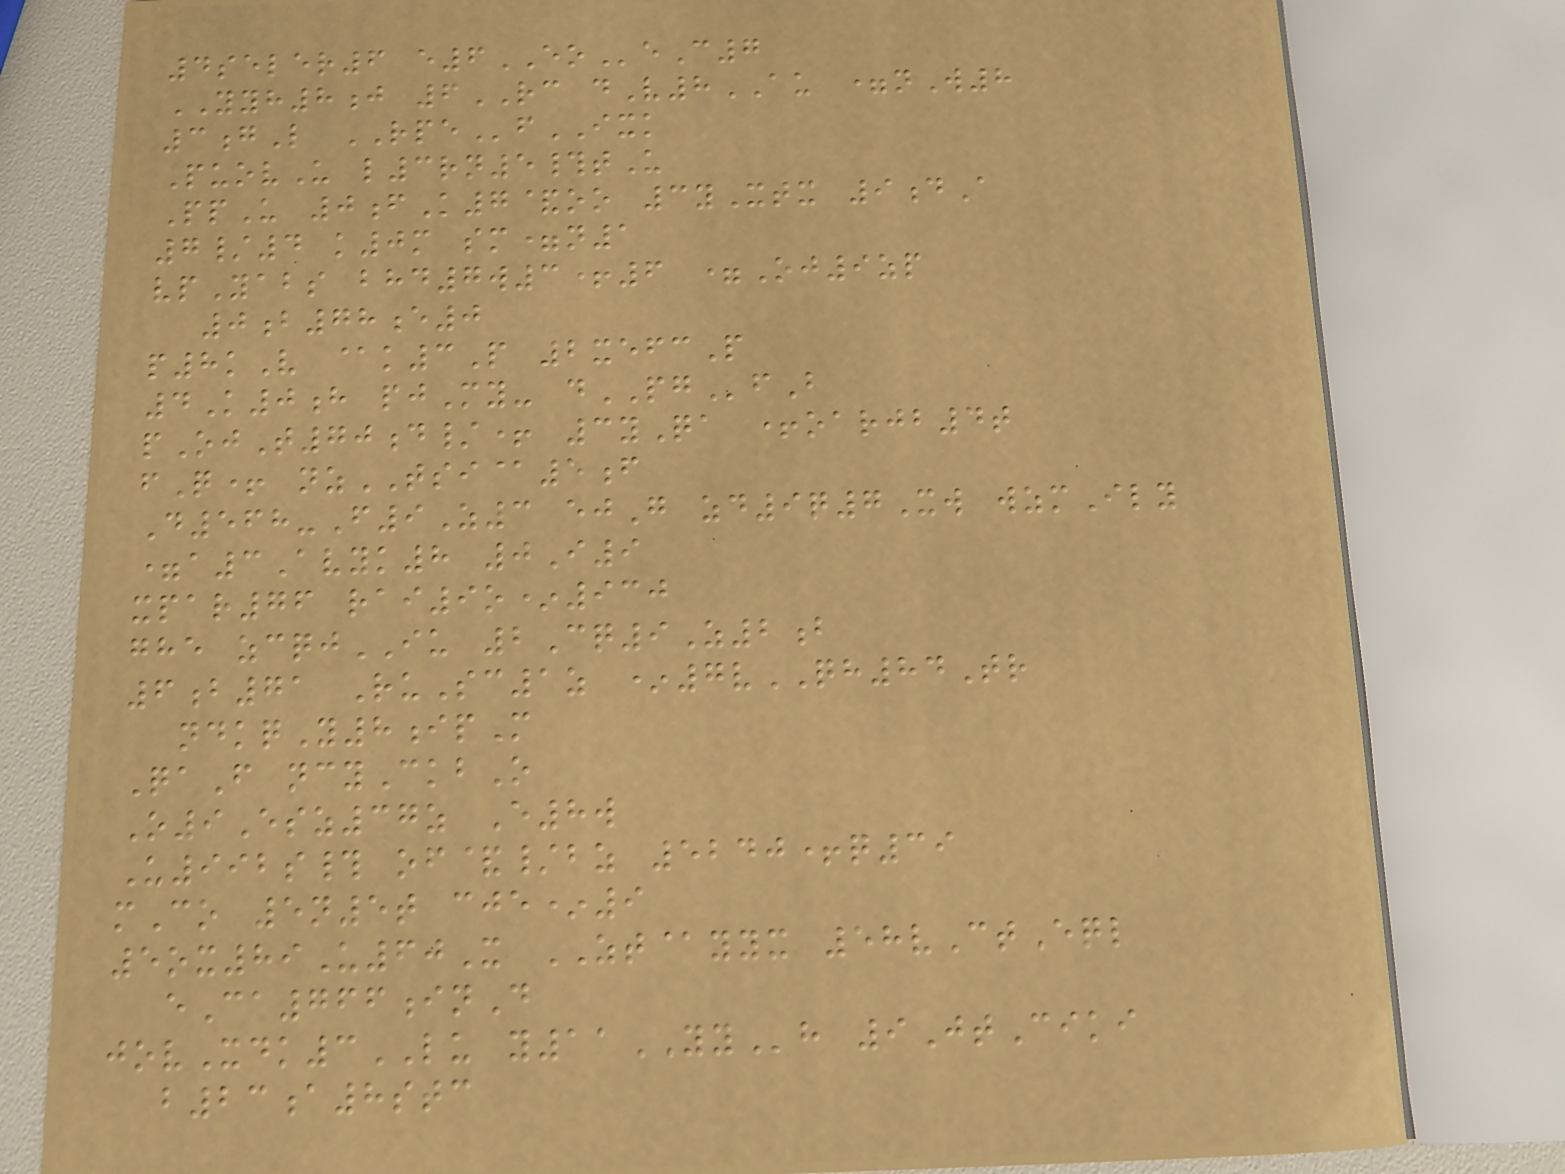4seler6 e6EOeC7
YYH8j 6RC dV8AU =nW8
3gL RPEfIXK
PuovU l3rn5#tU
PpU 0fK7&oo 3yXtx 9dA
7/4 k0m sm=n1
vpYabs bhd7w3+6 =Oj9zp
0b78e0
p8kV @k3P 2xefcP
4K0h pjMy- dPGfB
pOjT70d/+ 3yQa +oarjb4t
fQ+ nzTSI@5f
D568-F9Z3 ejG zd9q7Xw wzmIly
=a3Avyk8 0I9
xpar76 rai9o*930
ghe zcqjIU 2Cq9Z2b
6b71 RuSc1z *7vQH84Tr
ndkqY8ipM
QaF ncyCkbO
O9Esz37z E8w
U992s# of&/bz 5240+q39
mCo 5n5t cje*9
5ox89U60X ZT@yyx 58vCtEql
eCa766inD
jovXdk3LU y11YYh 9JtCiki
b23a8stc
